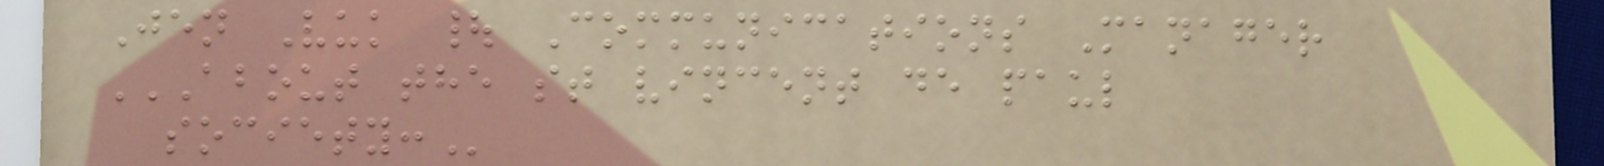Jen Vuk | Communications Manager
ABOUT THE ST VINCENT DE PAUL
SOCIETY:
